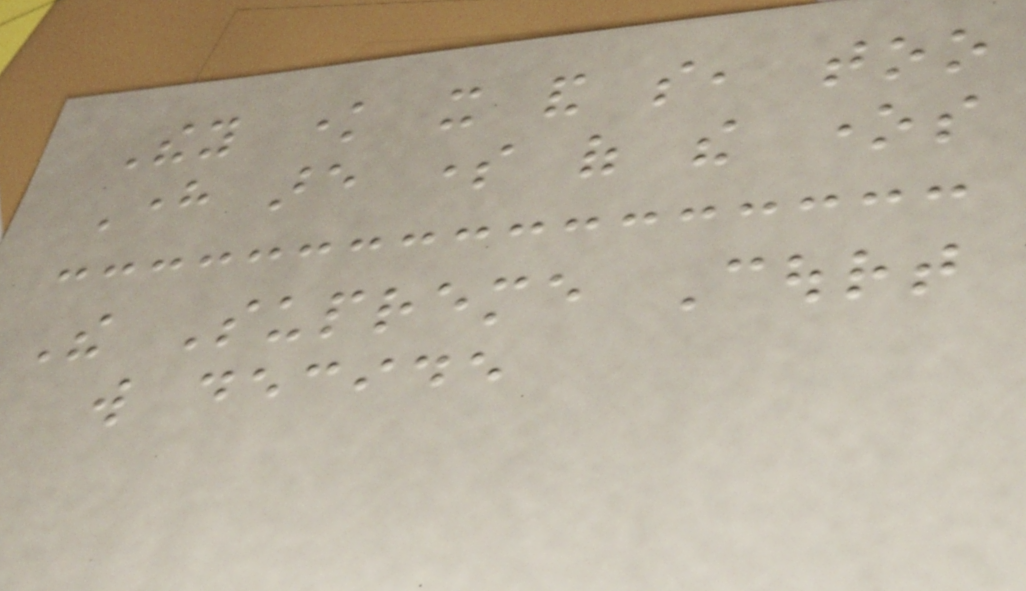They know it and so, too
Here are some of the ones
The Supreme Court
will decide
